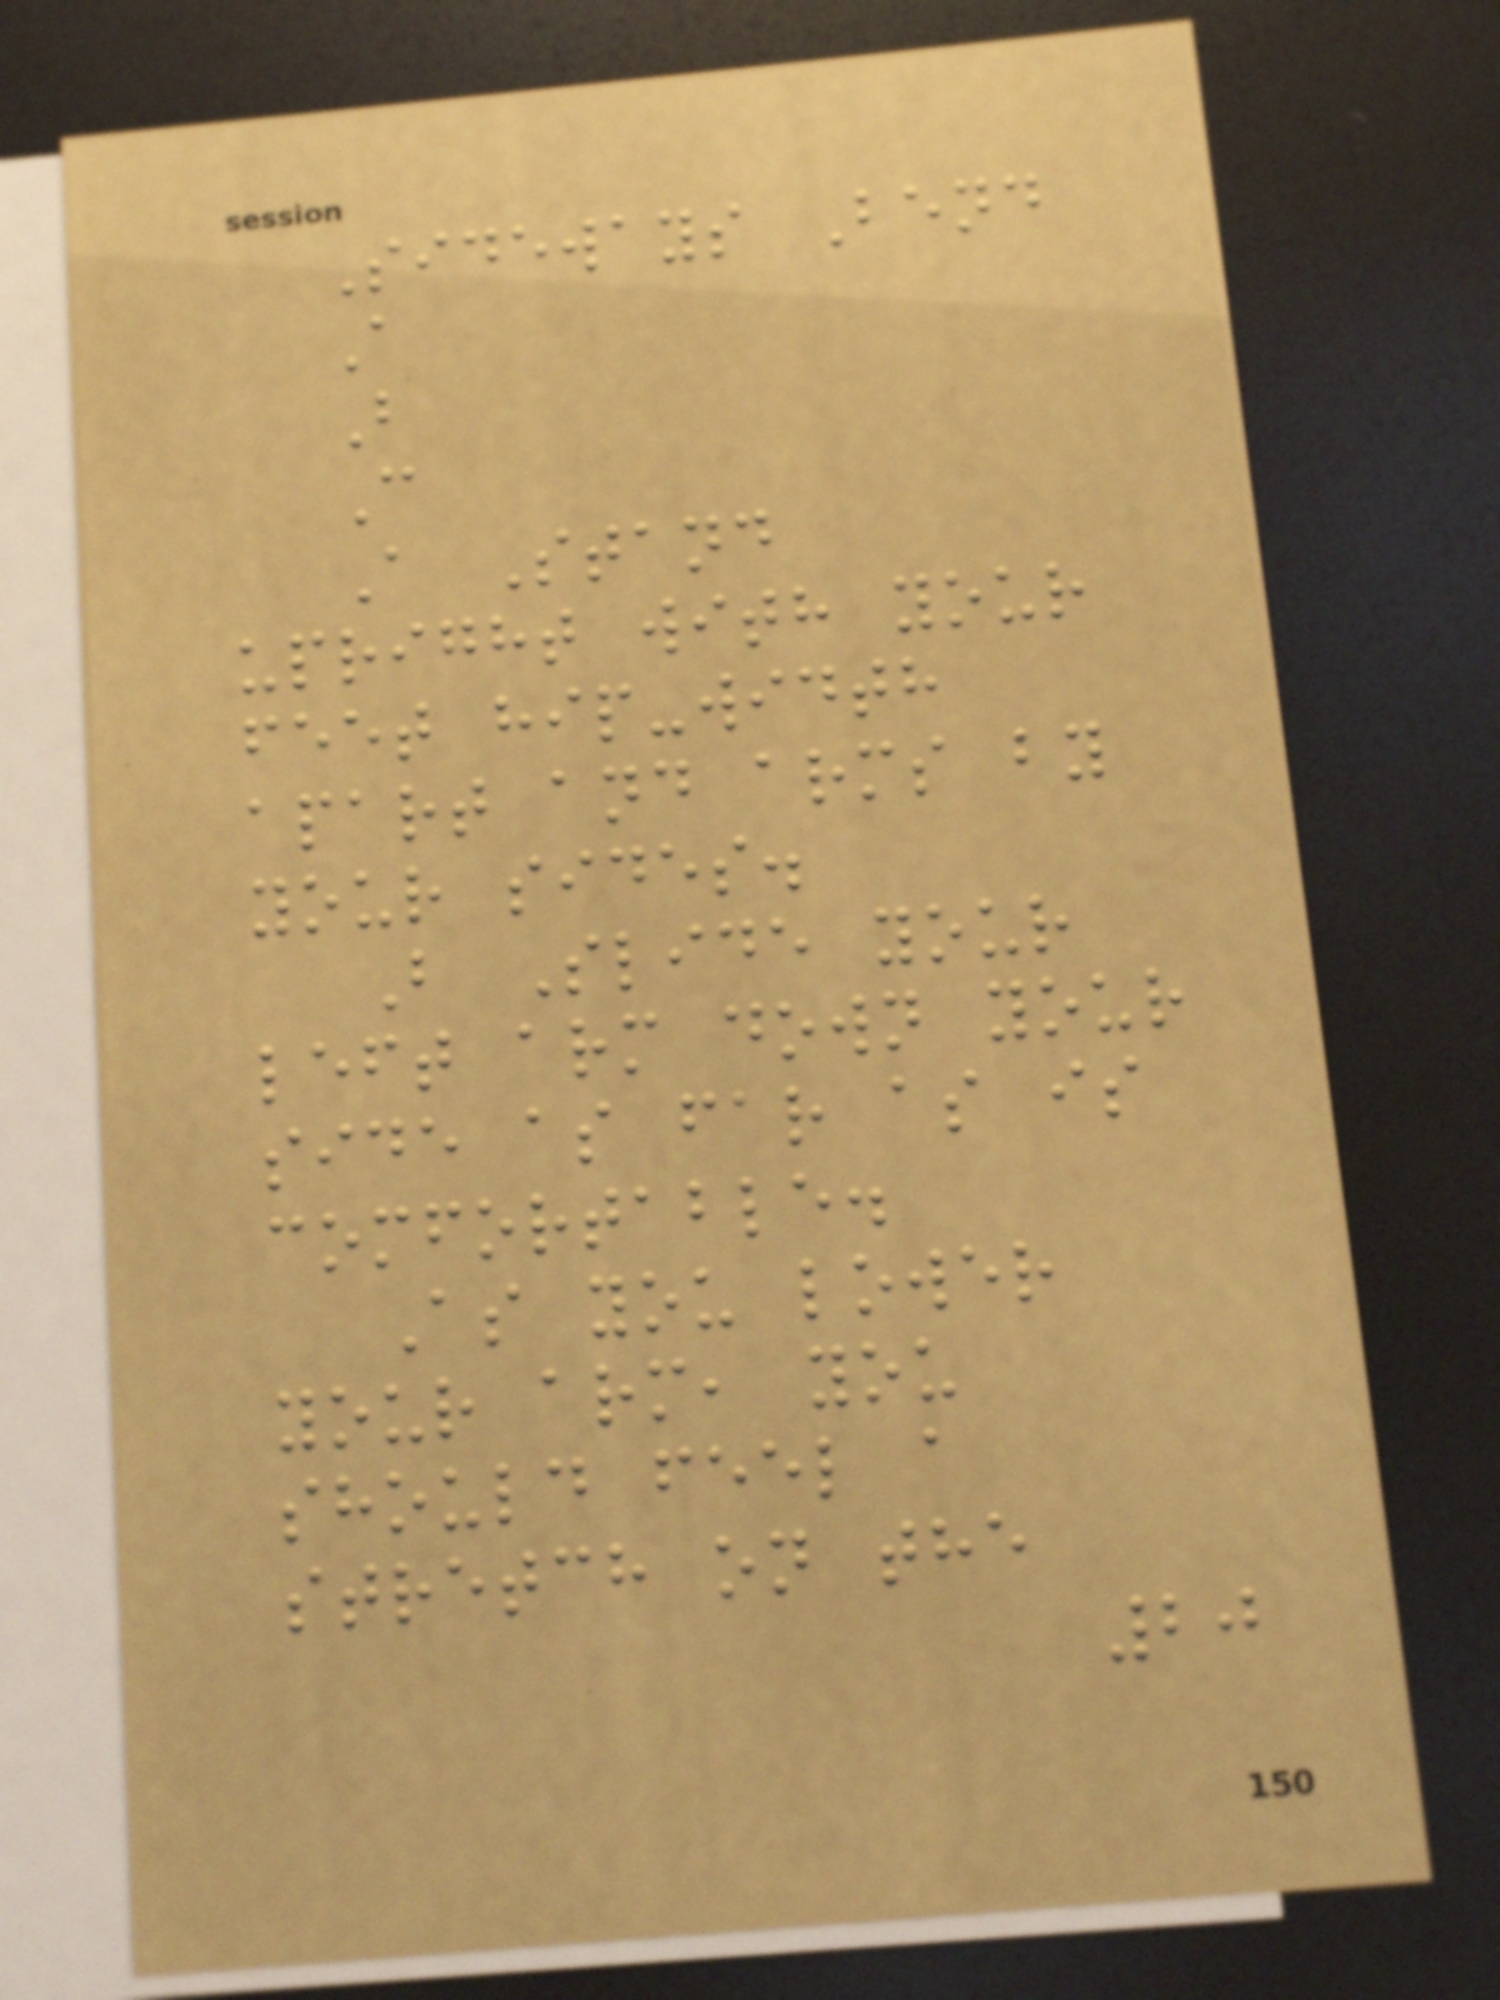Sideways Bend
A
B
C
A Stand
upright with your
feet hip-width
apart and arms by
your sides.
B Slide your
left arm down your
side as far as is
comfortable.
As you lower
your arm, you
should feel a
stretch on the
20
